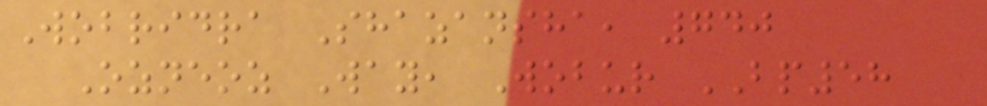Wobridra Shazansha, 740
Ozneoz Way, Wobur BP58
